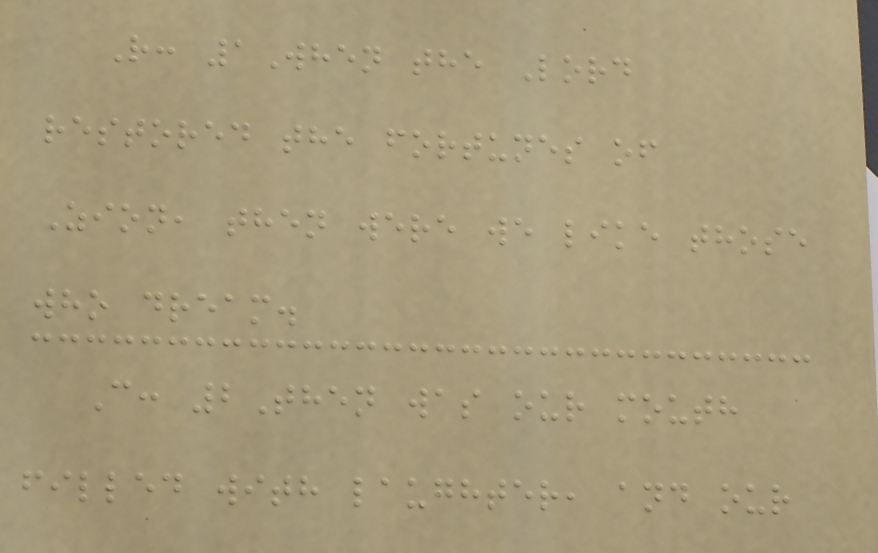R: 1When the Lord
restored the fortunes of
Zion, then were we like those
who dream.
C: 2Then was our mouth
filled with laughter, and our
